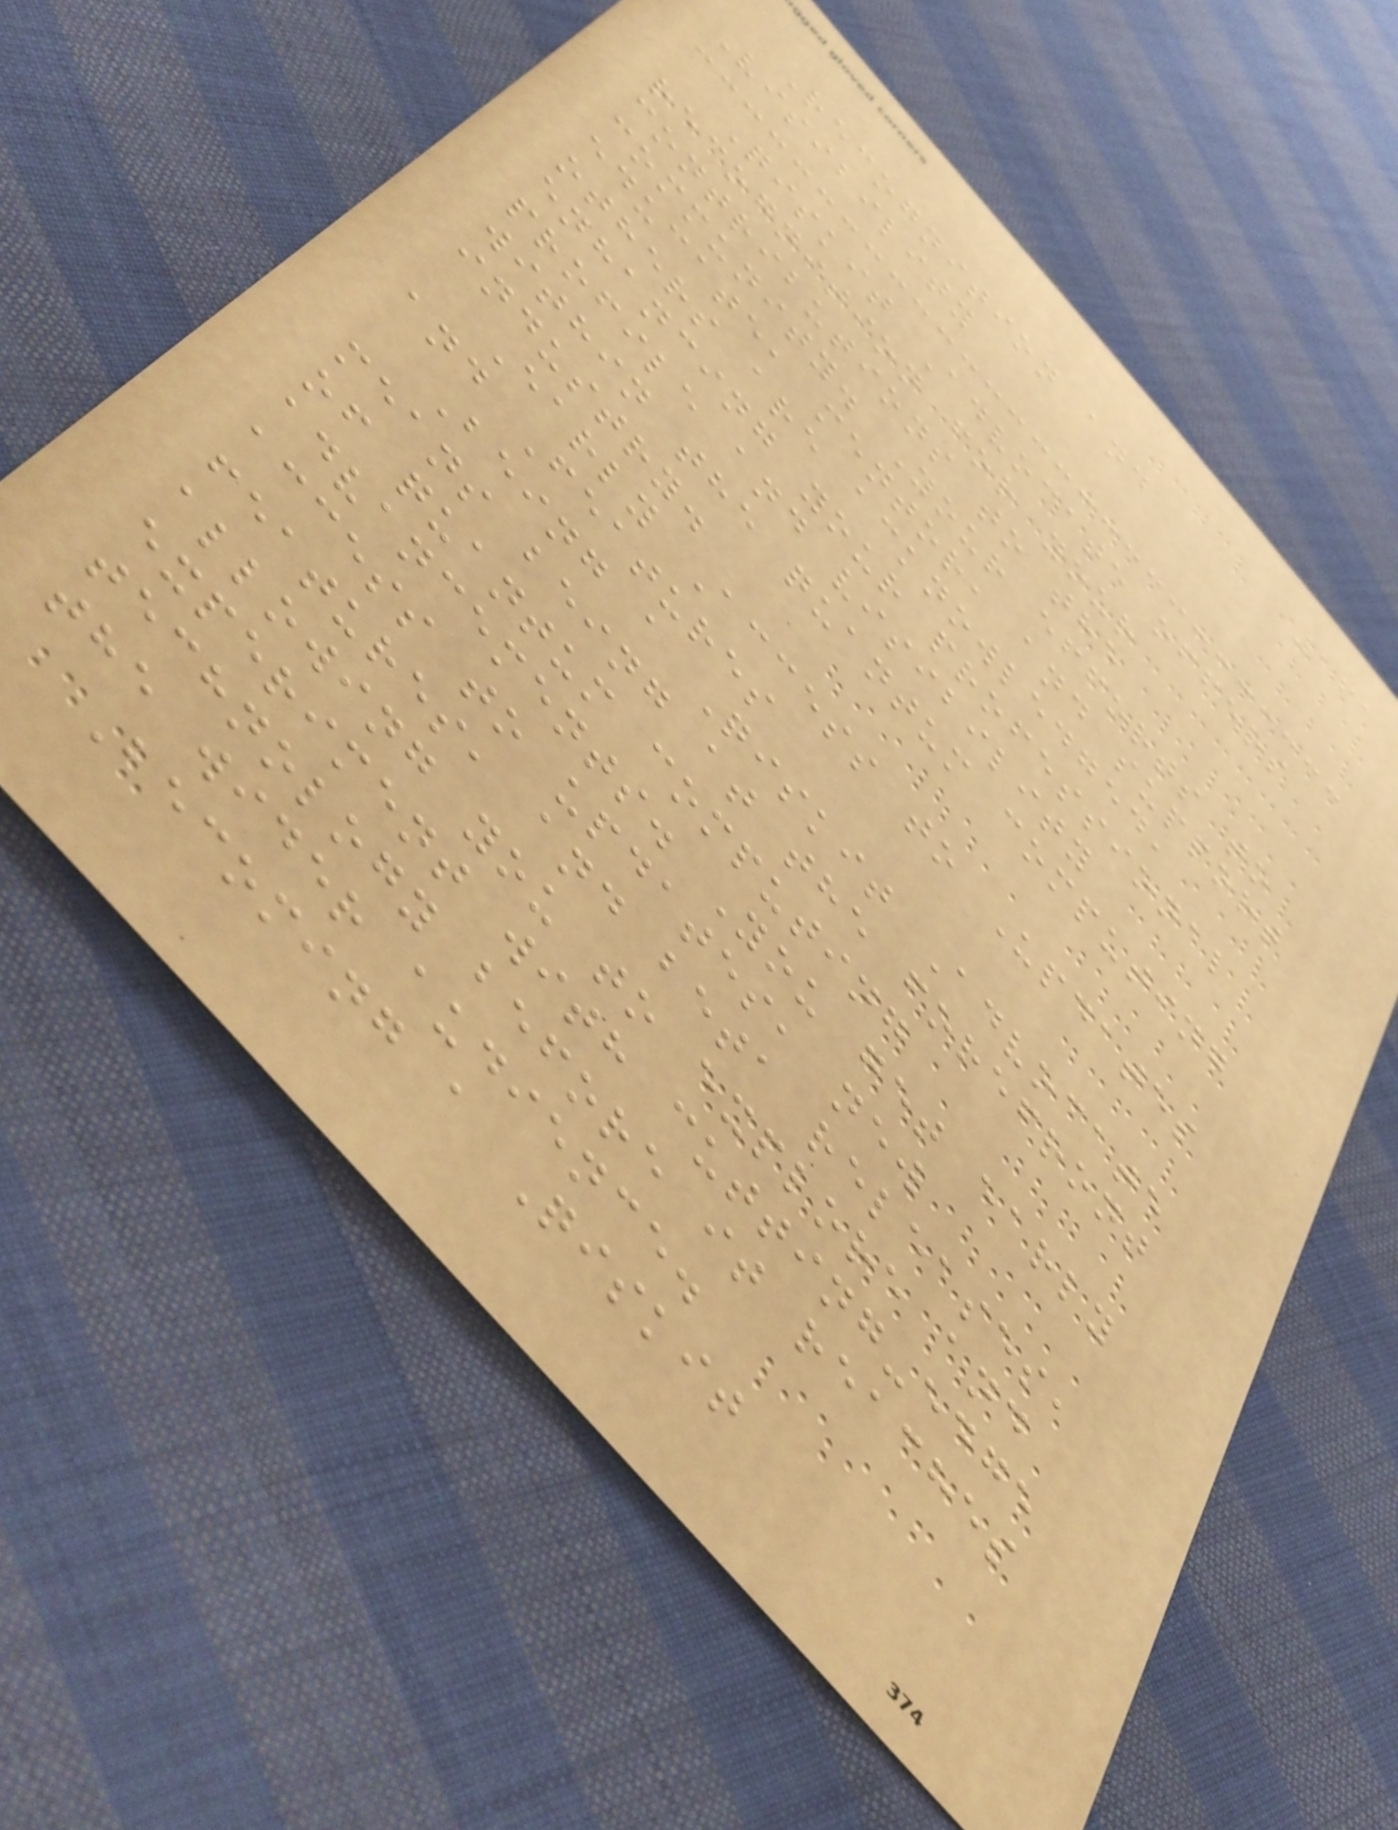161
Recognition and
Visibility
Qiskit Advocate offers
recognition for your
contributions to the
community. Your efforts to
educate, mentor, and support
others are acknowledged,
enhancing your professional
profile and visibility
within the quantum computing
industry.
Early Access to Updates
and Features
Being a Qiskit Advocate
means being at the forefront
of quantum computing
advancements. You get early
access to updates, new
features, and beta releases,
allowing you to explore and
experiment with cutting-edge
technology before it reaches
the wider audience.
Becoming a Qiskit
